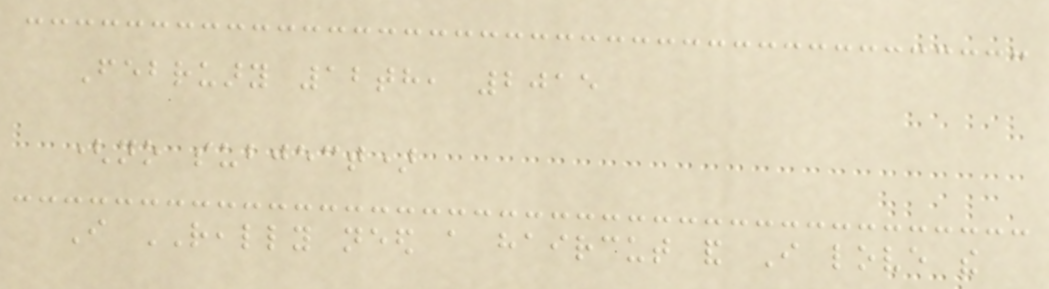February 12th, 2015
(no subject)
I REALLY need a haircut and I love the
